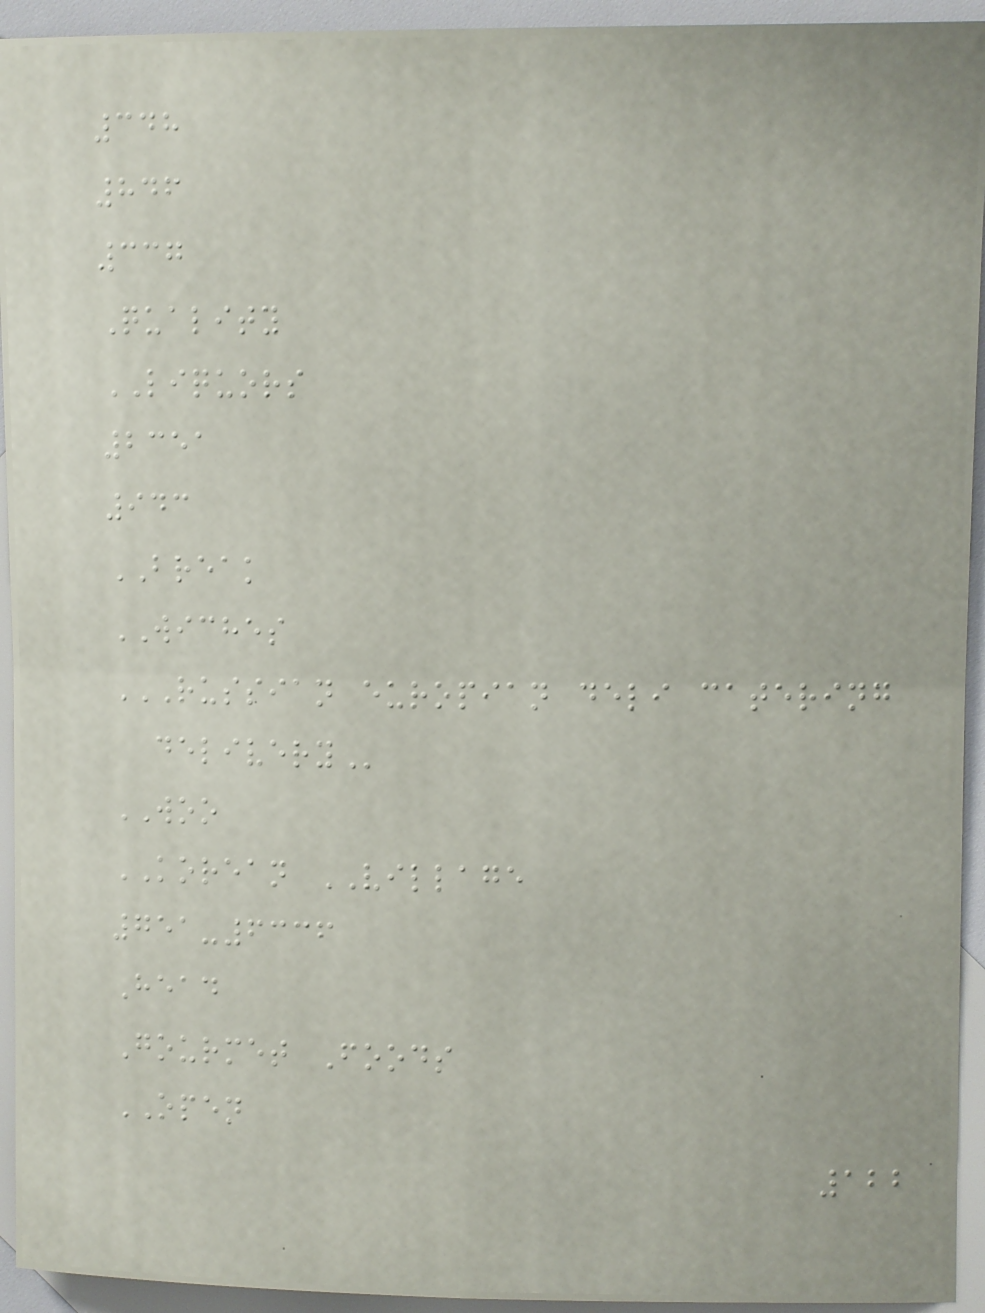348
846
337
Quality
LIQUORS
2351
943
BREAK
WICHES
RUSSIAN EUROPIAN DELI CATERING
DELIVERY
WOO
KOREAN VILLAGE
751-6336
Head
Gourmet Foods
OPEN
122
